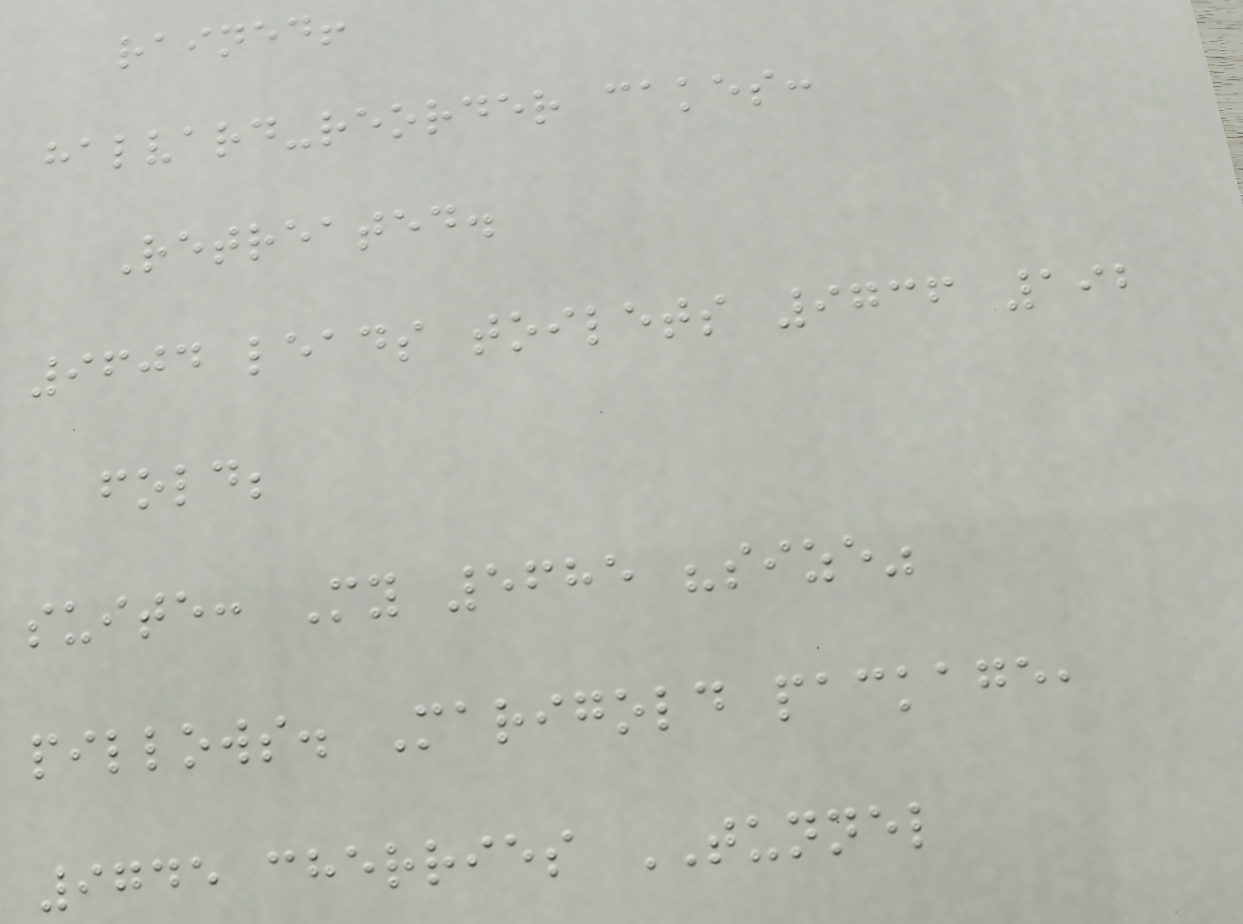rained!
halvard-reorder cakes:
Retreated.
9604 leads toilets 9736 192
fold;
suite: My 5685 "size"
pillows. Marigold package,
9745 cherries TUNNEL
